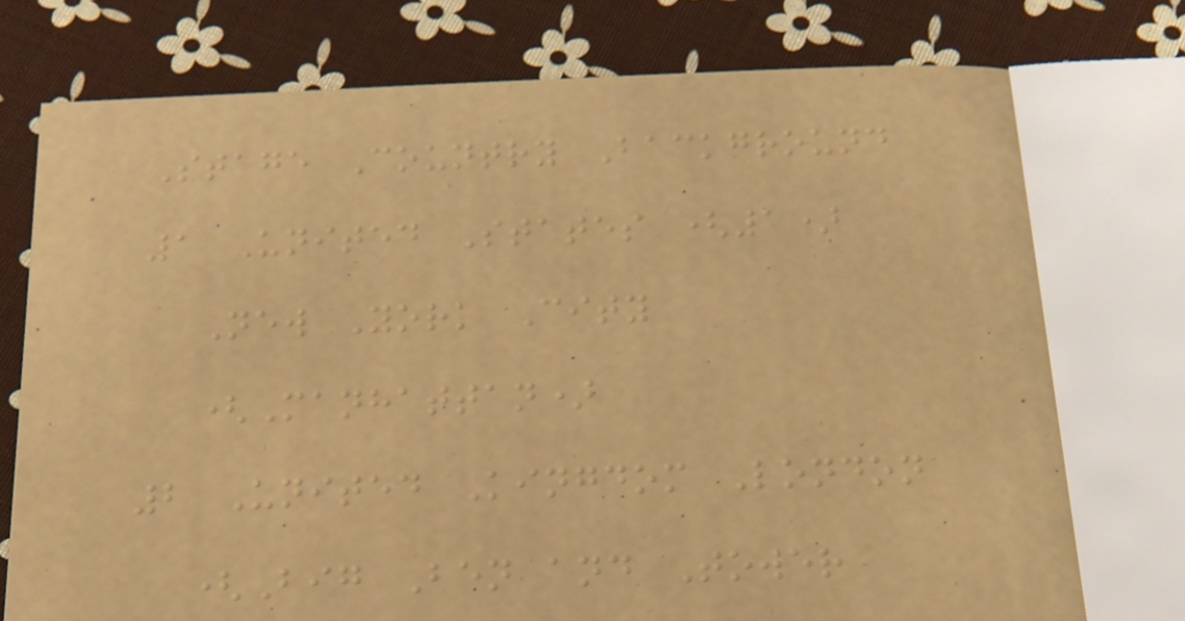Stage Country Background
1 United States (1)
New York City
(Manhattan)
2 United Kingdom London
(Big Ben and Tower
